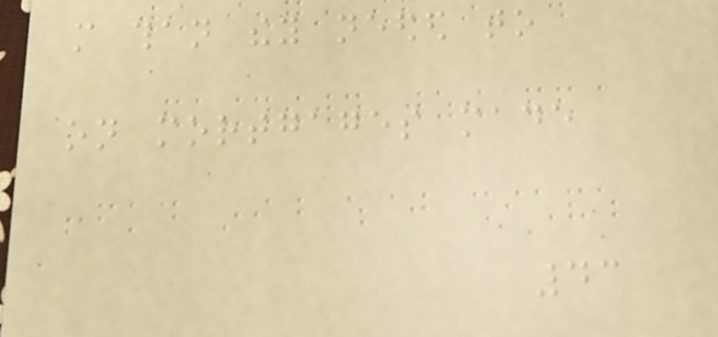more than they needed to
on mortgages made
43
